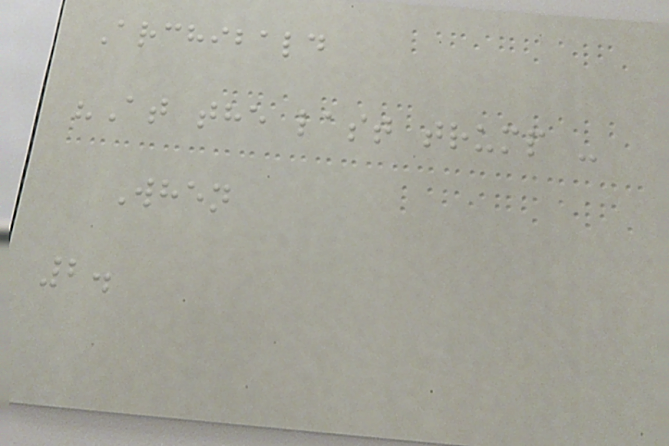Archibald
"At the last trump -
When
2.
